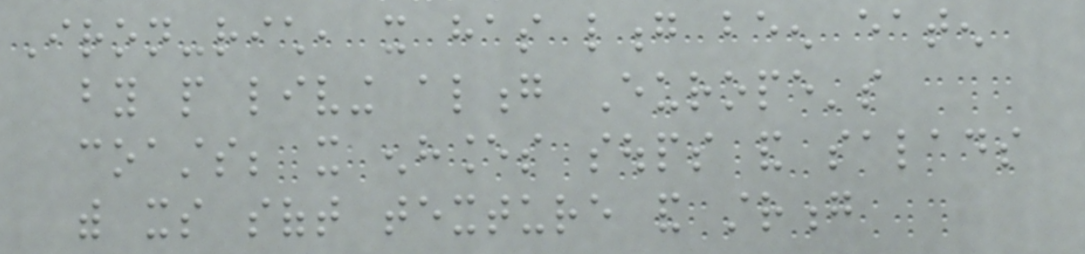Iron-rich, it has long been eaten
by people living along Europe's
coasts; it enhances soups and salads
with its soft texture and strong
